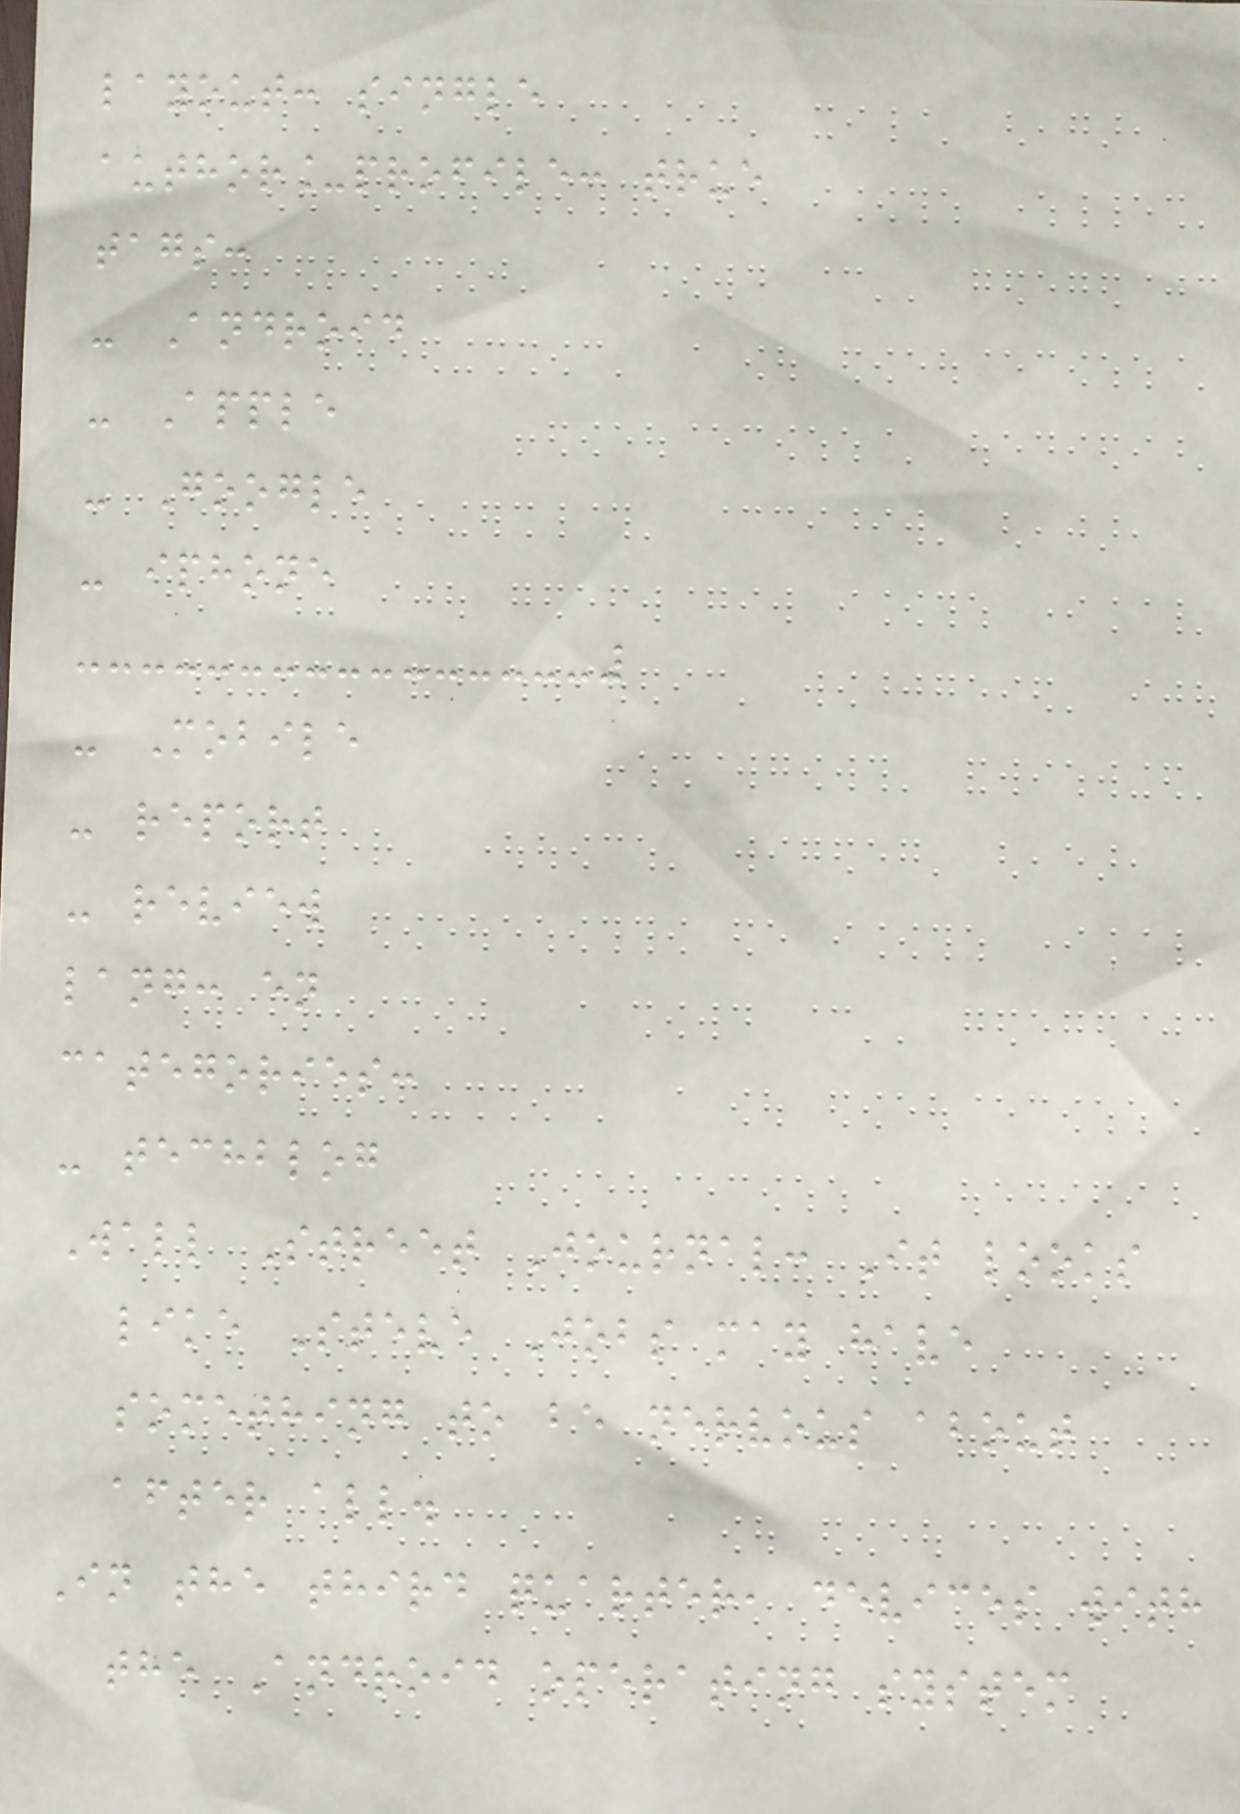layout: single
author_profile: true
tags:
- Android
- Apple
- Google
- iphone
- Mobile
- report
- review
lang: en
categories:
- techblog
Wall Street Journal: It looks
like Steve Jobs may have
something to be nervous about
after all.
In the third quarter, devices with
the Android operating system
